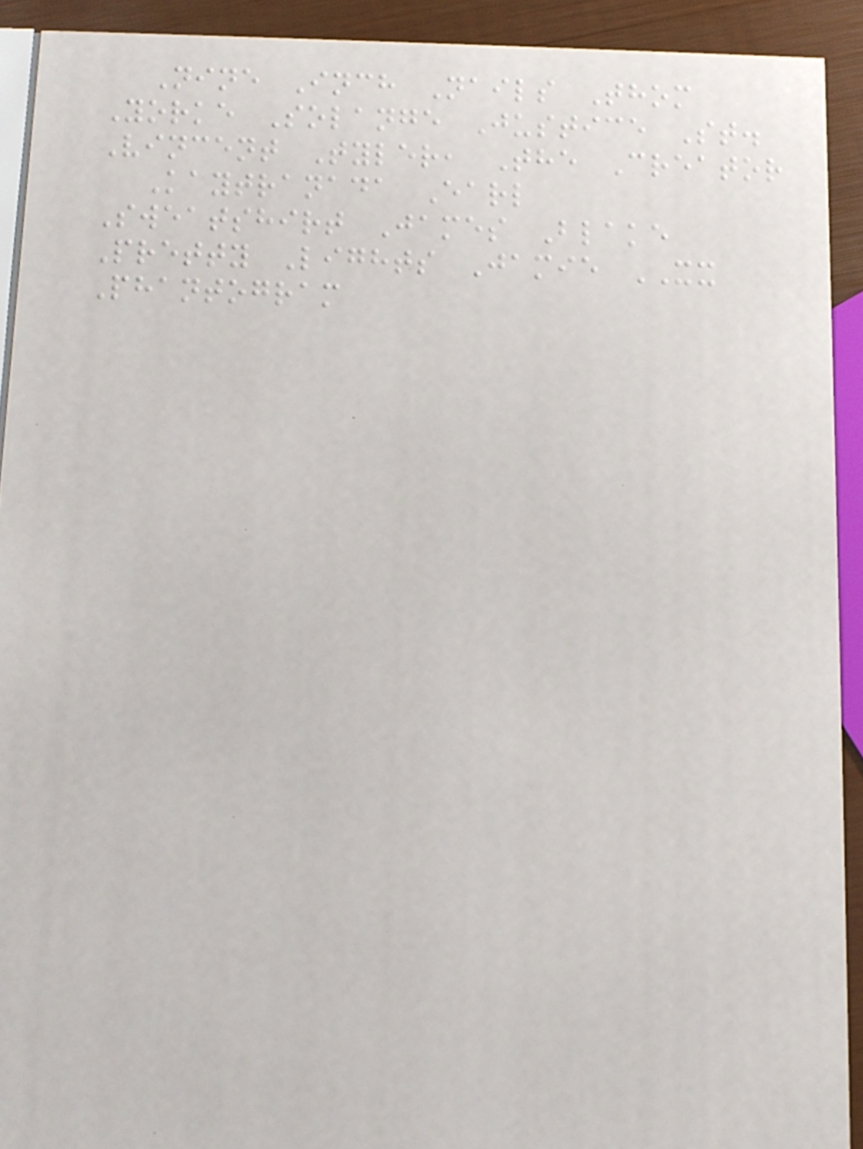Nine Inch Nails Thom
Yorke Solange Justice St.
Vincent Tyler, The Creator
Kaytranada Earl
Sweatshirt James Blake
Pretty Lights Jamie XX
Phantogram
